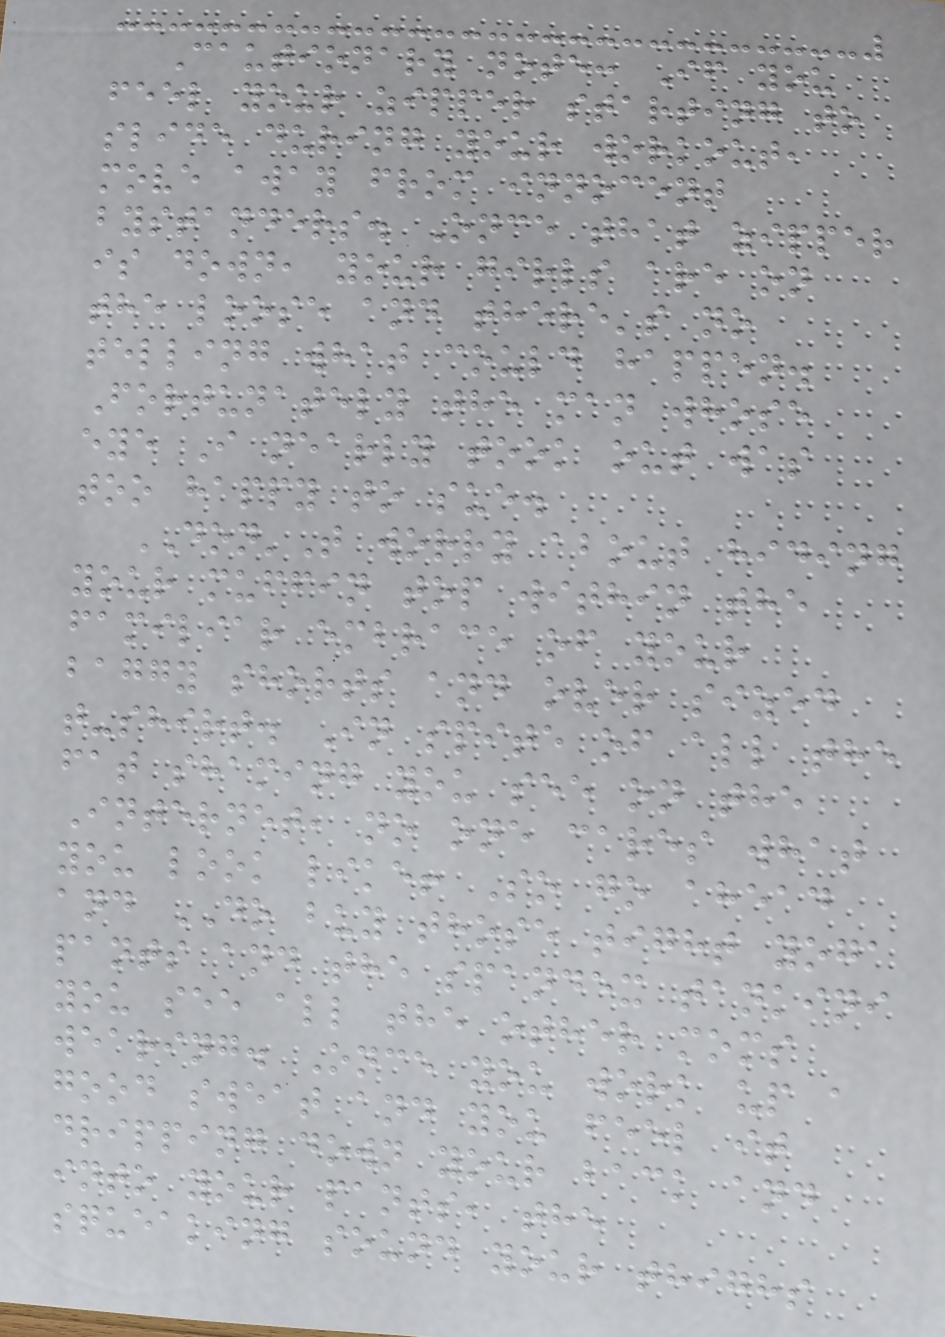Cautionary note: If you
feel your zipper starting to
slide during your workout,
move away from innocent
bystanders. Once that zipper
is down, your girls are on
the loose and there's no
telling what could happen.
Fortunately the man whose
eye I nearly took out was
too happy to sue.
DON'T worry about hiding
your muffin top within the
familiar embrace of your
baggy shorts and over sized
t-shirt. In spite of all the
fat shaming you see on the
Internet, no one cares what
you look like! So go ahead
and DO buy those tight yoga
pants and the spandex tankini
you see all the other moms
wearing. Once you work up a
good sweat and you feel it
dripping down your back and
into your pants, the
squeaking sound your thighs
